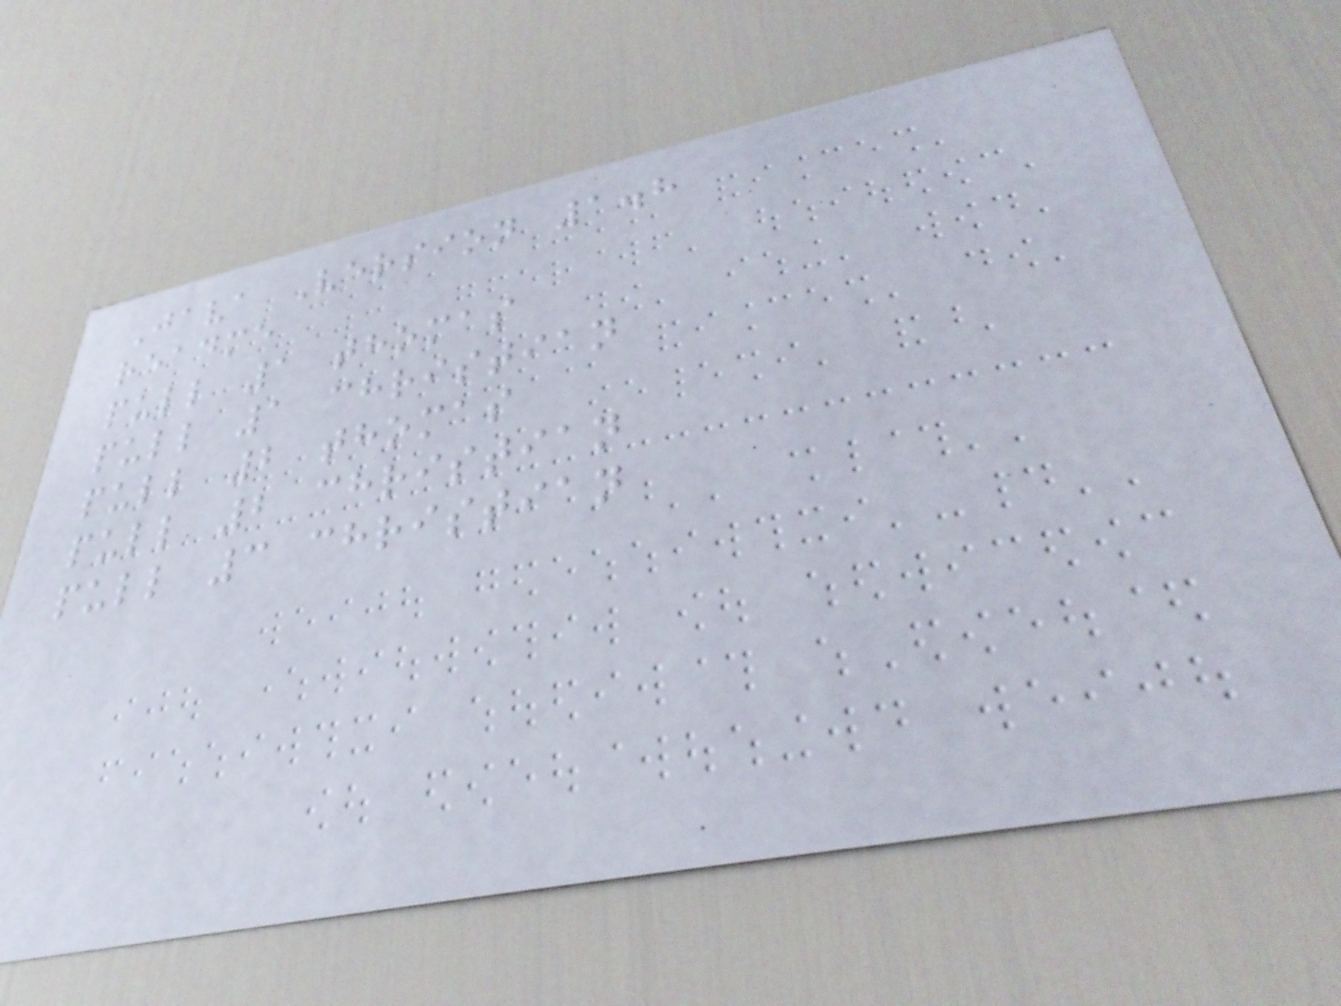Java Version 1.8
readme
pull 1 thomas
pull 1 christian
pull 2 thomas
pull 2 christian
pull 3 christian
